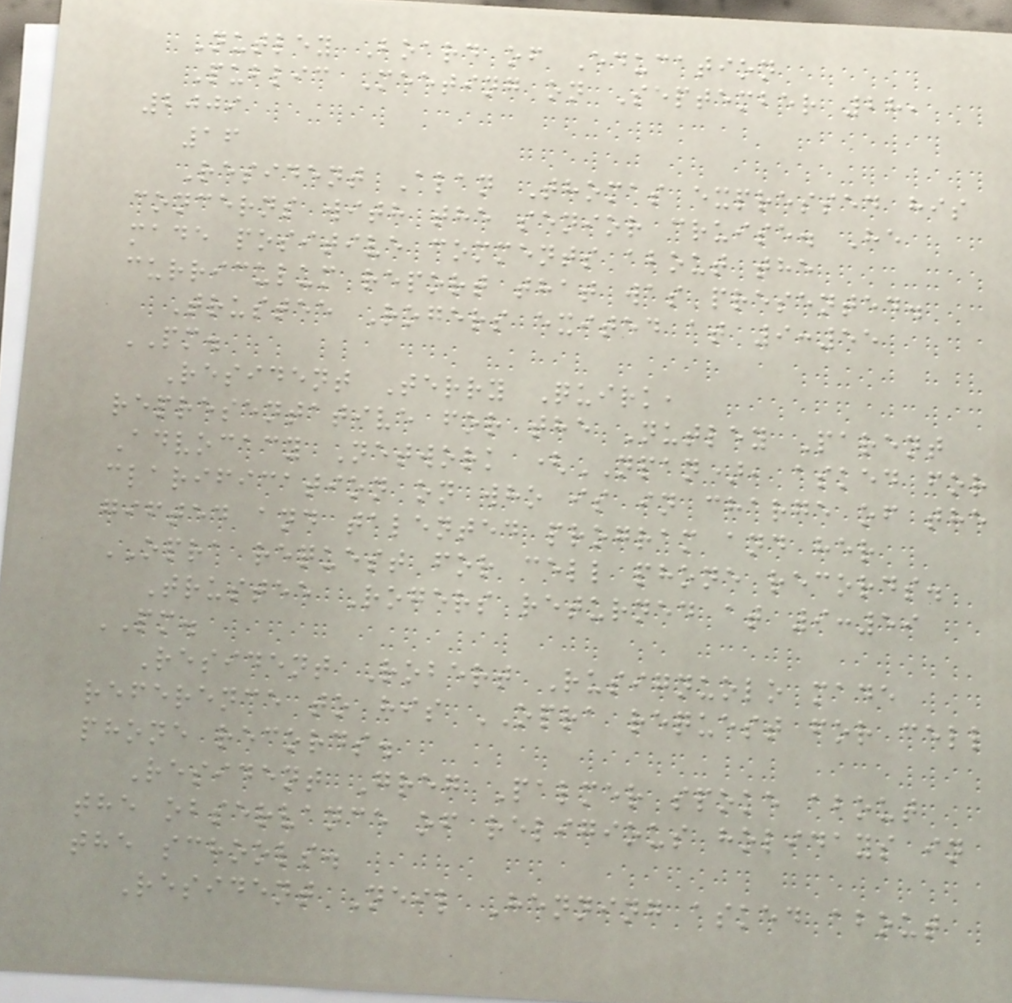Nutley Board of Education
Public Meeting on September 28,
2009
16
Resident Alan Thomas expressed his
concerns with the senior cruise. He
made positive comments about the
curriculum report that was presented.
Trustee Rogers exited at 9:55
PM.
Resident Terry Quirk,
representative for the Nutley Parent
Advocacy Network (NPAN), asked for
clarification on who is in charge of the
gifted and talented program and her
OPRA request for cell phone records.
Trustee Rogers returned at 9:59
PM.
Resident Robert Rusignuolo made
reference to his OPRA request for cell
phone records.
Resident Greg Palmer spoke about
the observance of religious holidays in
the schools.
Resident Neil Henning asked about
